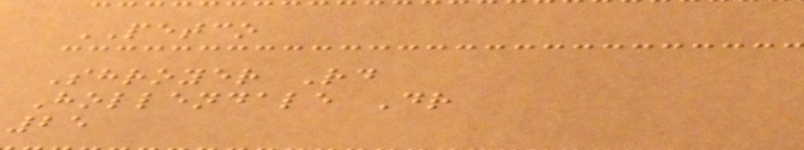PETCO
Shroyer Rd
Hollendale Dr
25
